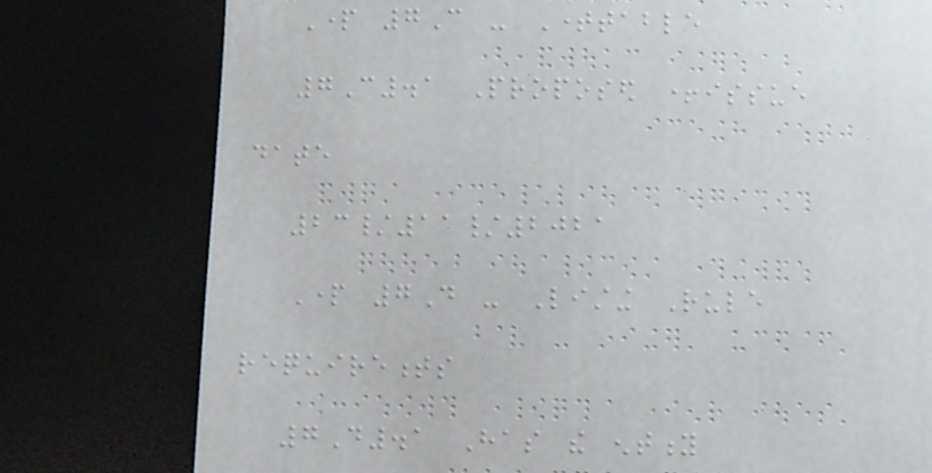Part 7C - Timetable
7C.1 Proposed +issue
date
23/11/2021
Part 7D - Listing Rule
requirements
7D.1 Has the entity
